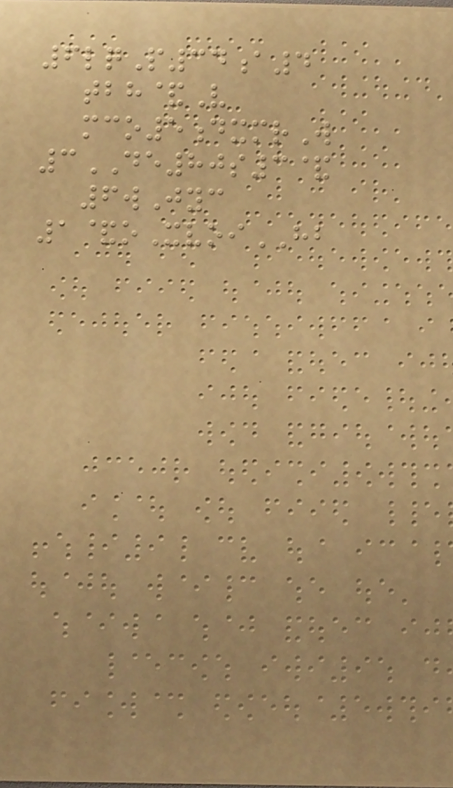6lqP34a4
tbh&V
mco5dxmrW
3DE80s3&
6wJyc
1&oXvoiHB
